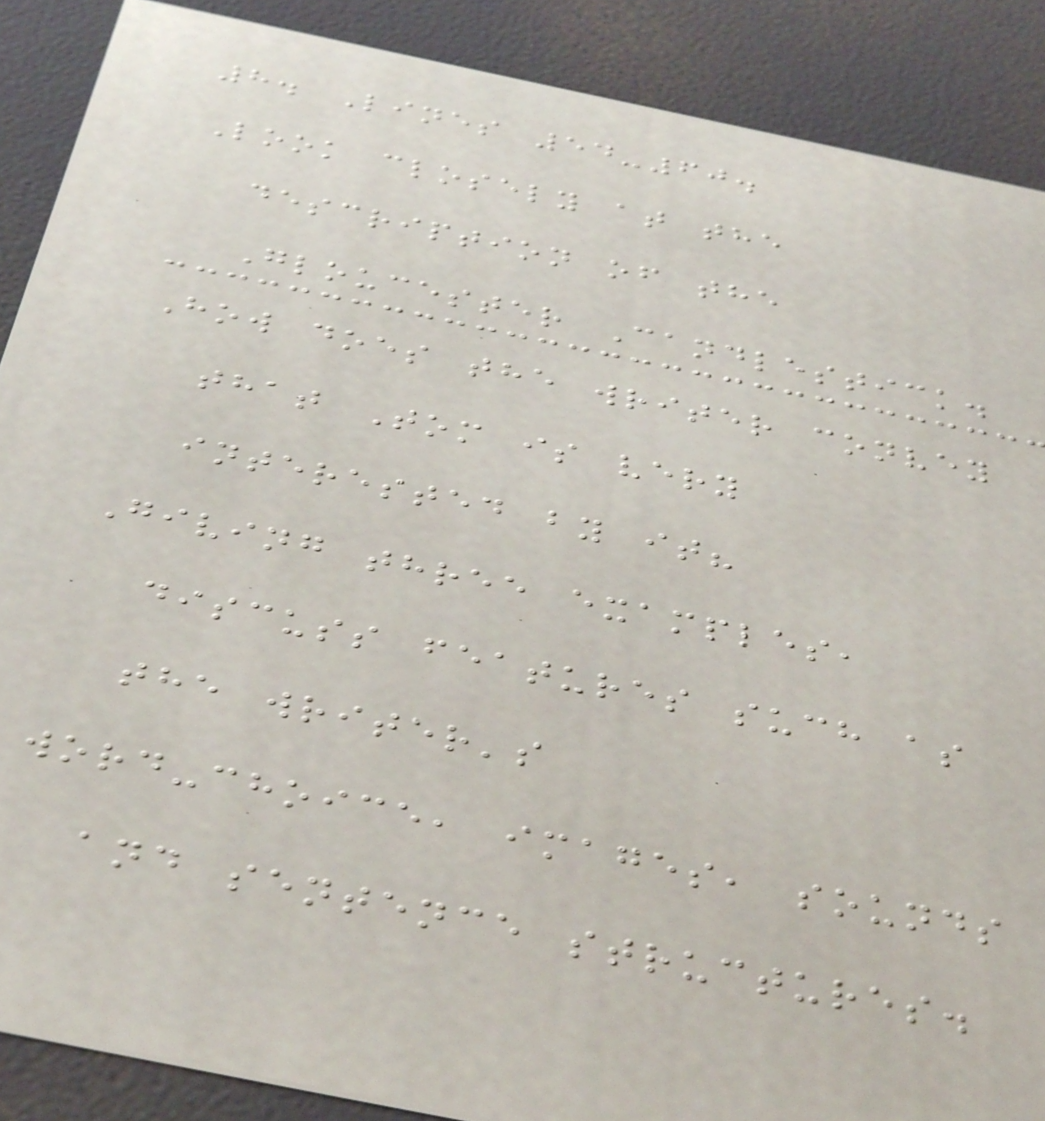8. Lines 54-60.
Look closely at the
description of the
Gloucester Candlestick.
How does the writer convey
that Tom is very
interested by it?
Giving three examples,
discuss features such as
the writer's
word-choice, images, sounds
and sentence structures.
